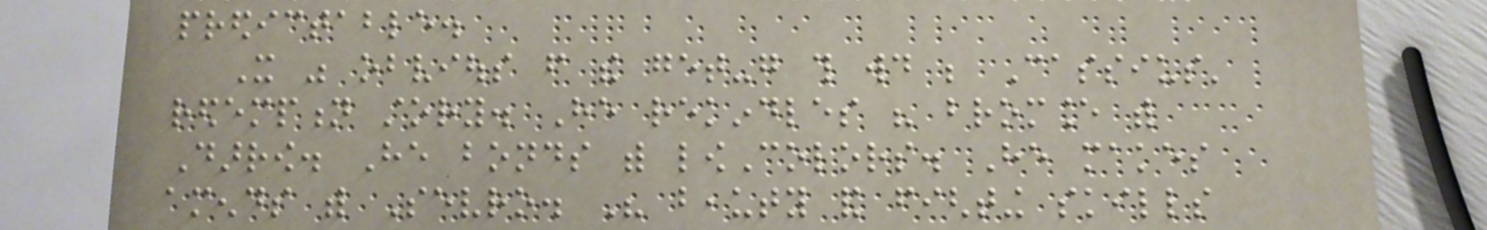predictable.
It was obvious from the get-go this would be Cassius'
redemption story. He rekindles his bromance with
Darrow. He bonds with lowColors. He makes
amends with Sevro. His beauty and fighting skills
